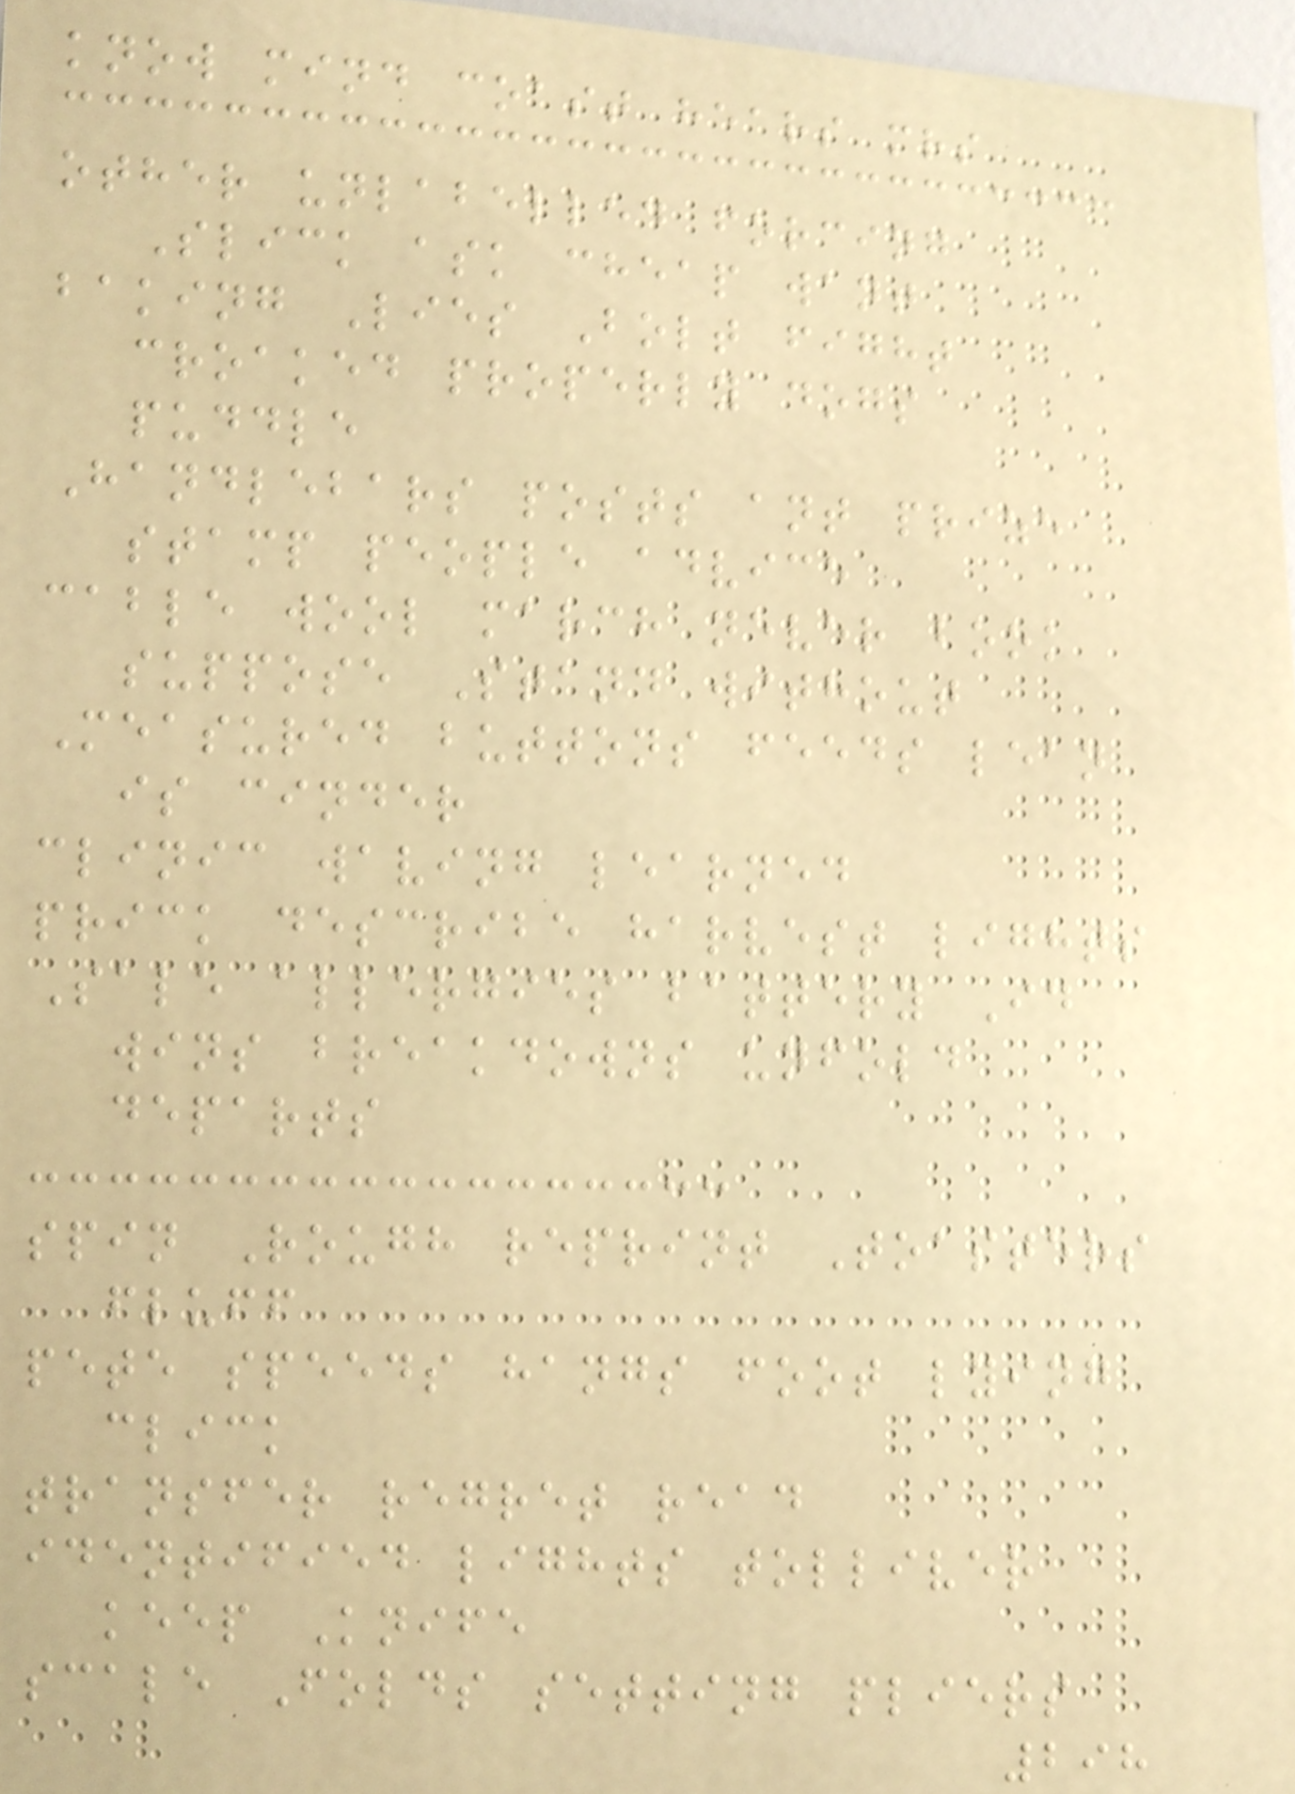know mind coast hears mrs
other unlabelled forcing
Slick ask cheap want
baking Lies Bolt fight
croaked properly dogs
puddle
Handlebars posts ant prize
stamp people advice
cable wool march never book
suppose Stand without
Measured buttons feeds lean
is cinder
clinic waving learned
prick describe harvest lights
Sale allergies battery Id
wins breakdowns unfold
departs
spin Rough reprint Toasters
fluff
pete speeds hangs foot lying
click
transfer regret read
identified lights tolliver
keep Knife
scale Folds setting pliers
298
